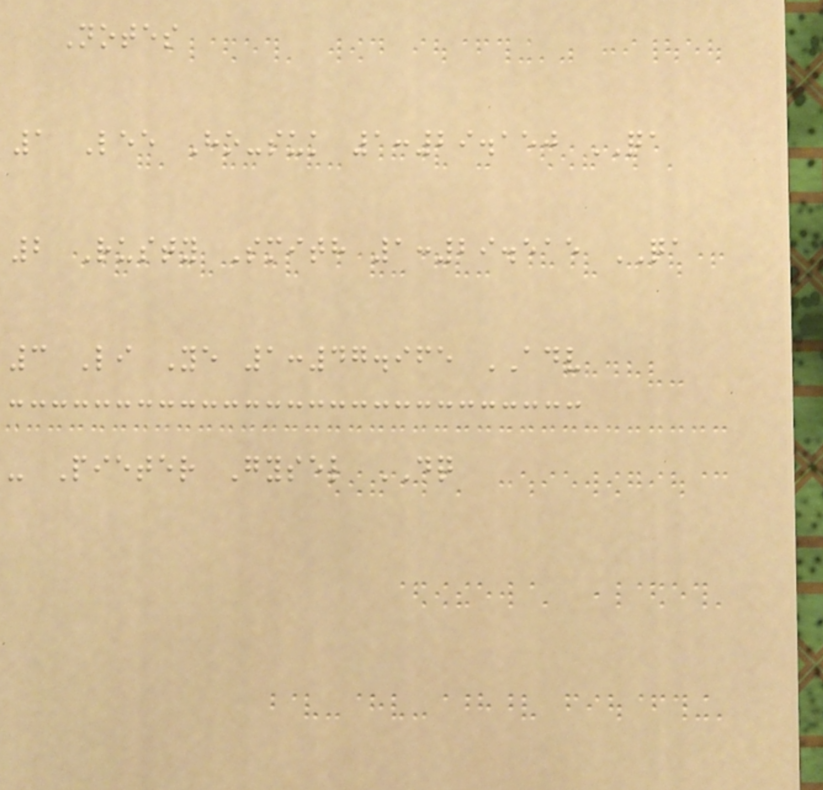Notes
1 Lee Ho-suk 1:29.150 QA
2 Rusty Smith 1:29.515 QA
3 Li Ye 1:47.965 ADV
- Pieter Gysel DQ
